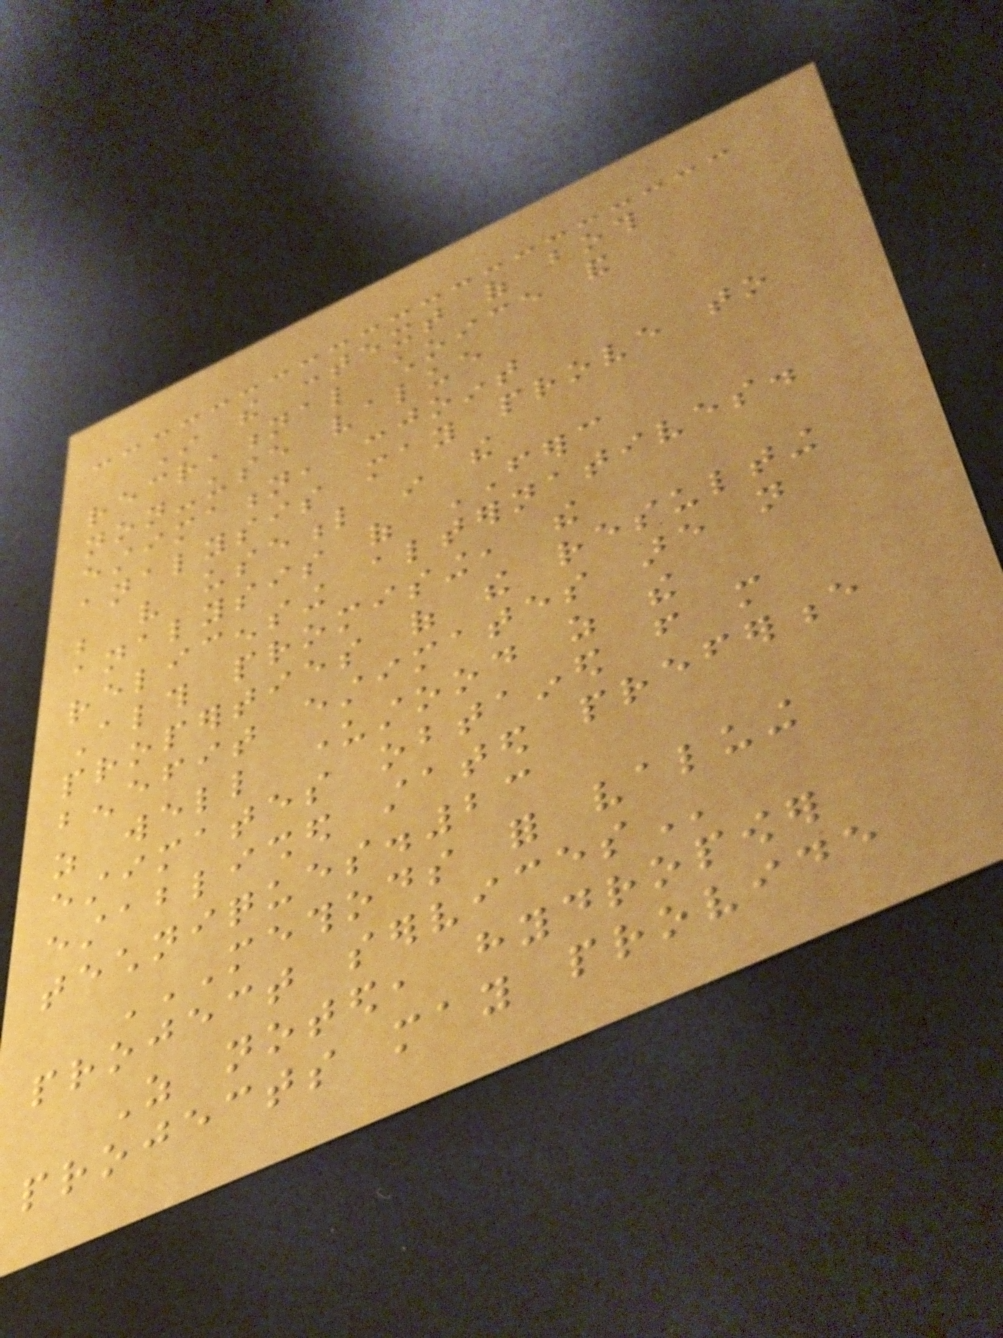In the context of both
recreational choice and
non-use value
estimation, conjoint
analysis may prove to
be very useful in the
analysis of FERC
relicensing alternatives.
Although promising, the
properties of the resulting
benefit estimates are not
as well understood as the
estimates obtained from more
established stated preference
techniques.23
METHODS FOR VALUING
PROJECT SERVICES
As noted, hydropower
projects may provide
